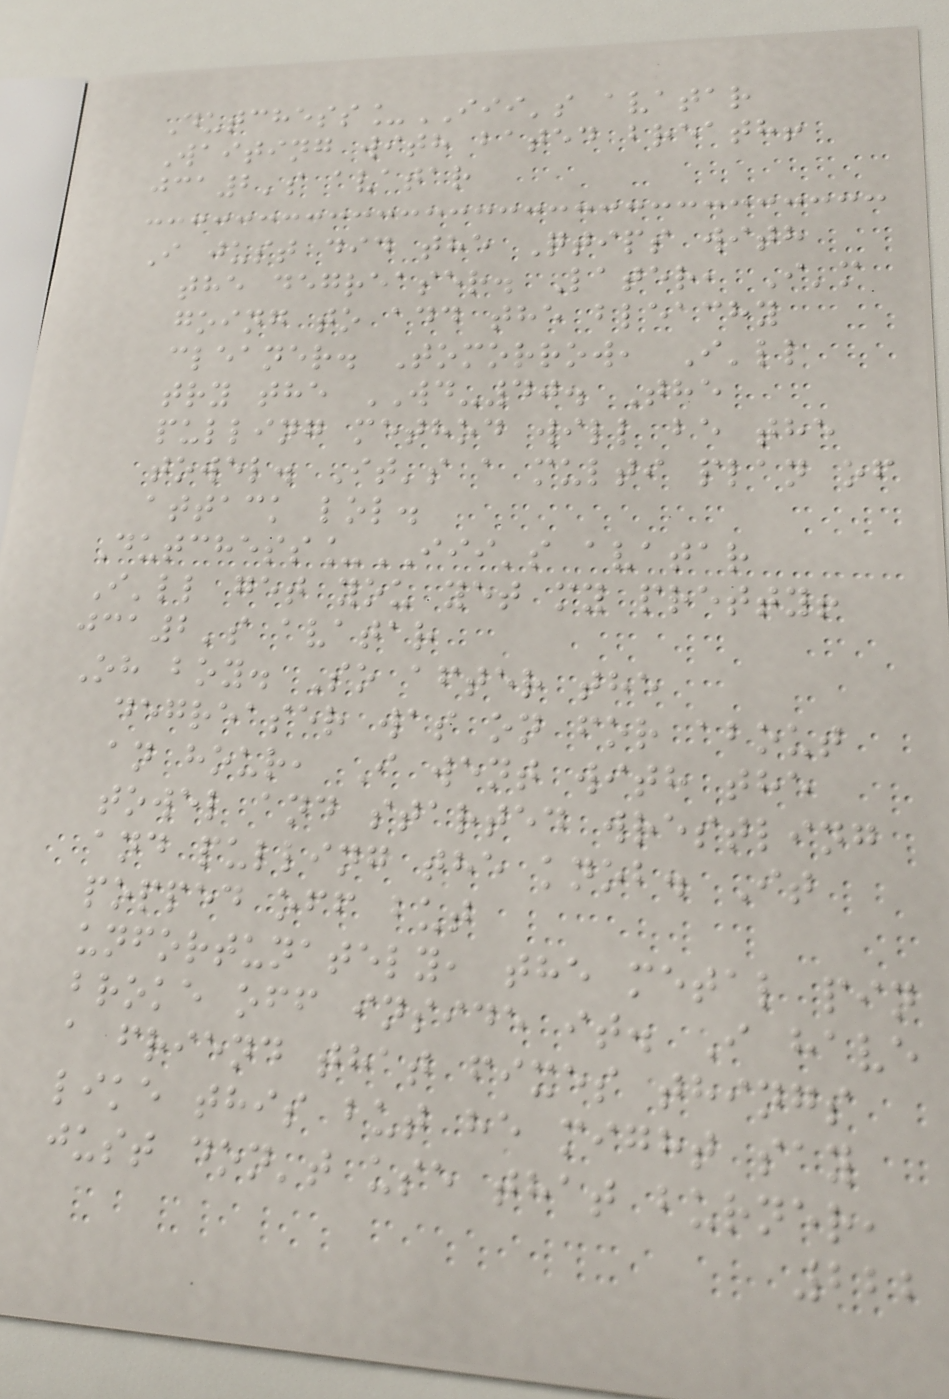Dutchess_III's avatar
Waiting with bated breath!
jca2's avatar
I just did the Qtips with
the degreaser. Later, I'm
going to add the bleachy
cleaner. Tomorrow, I'll
try the WD-40. The
pulling method will be the
towel. It's a multi plan of
attack lol.
Dutchess_III's avatar
I'll get you yet my pretty!
jca2's avatar
Oh boy. So after the
degreaser was on for about
an hour, I went with the
towel and started wrestling
and pulling the knob. It
popped off but
unfortunately, the metal pin
broke off inside it. I have
a friend that fixes things
like this but he might say
just don't use that burner,
222
